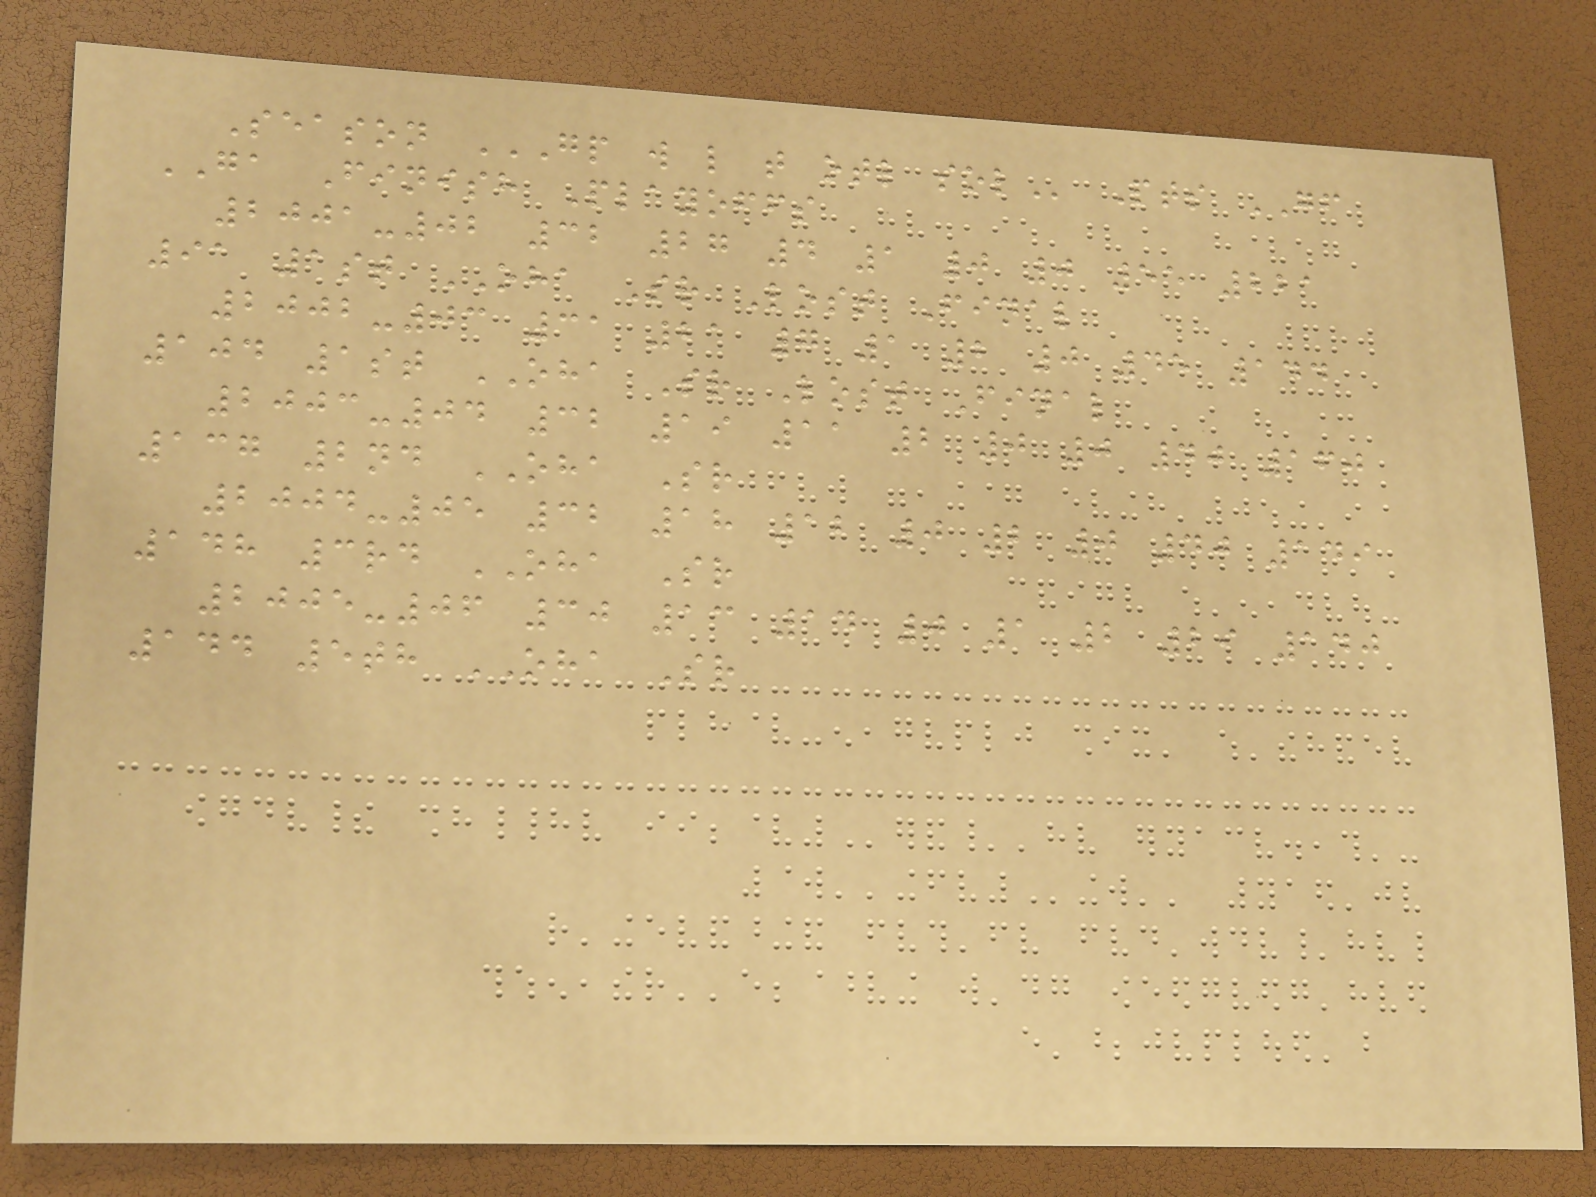Season GP W L T OTL SOL Pts GF
GA Finish Playoffs
2001-02 32 27 4 1 0 0 55 221
91 1st OHA Sr Lost Final
2002-03 31 21 7 1 2 0 45 144
104 1st OHA Sr Lost Final
2003-04 32 19 11 2 0 0 40 160
137 2nd OHA Sr
2004-05 32 18 12 0 2 0 40 149
148 3rd OHA Sr
2005-06 30 13 14 0 1 2 29 140
144 5th OHA Sr
